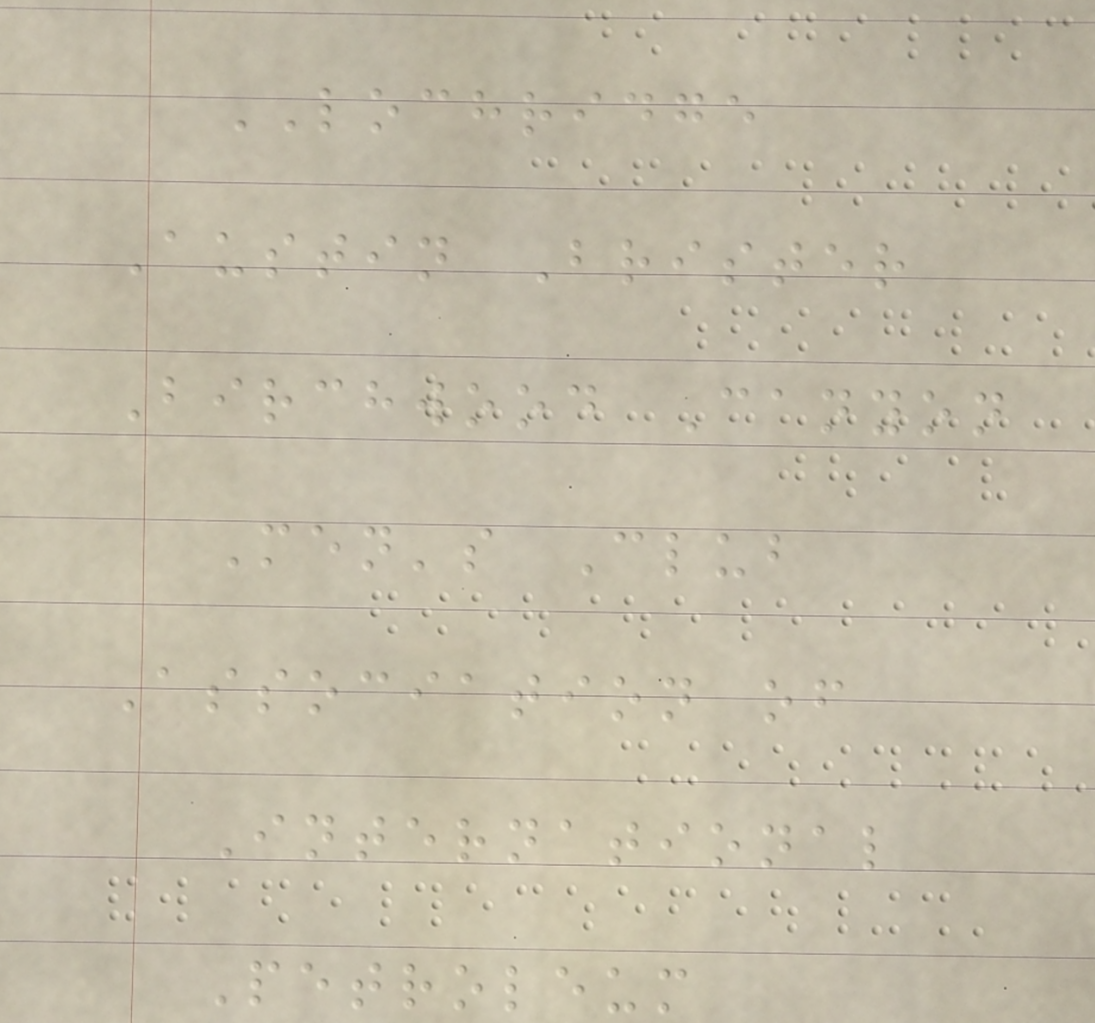LOCHRIDGE
Austin Brister
Birchwood Canyon
Men's Club
Association of
International
Petroleum
